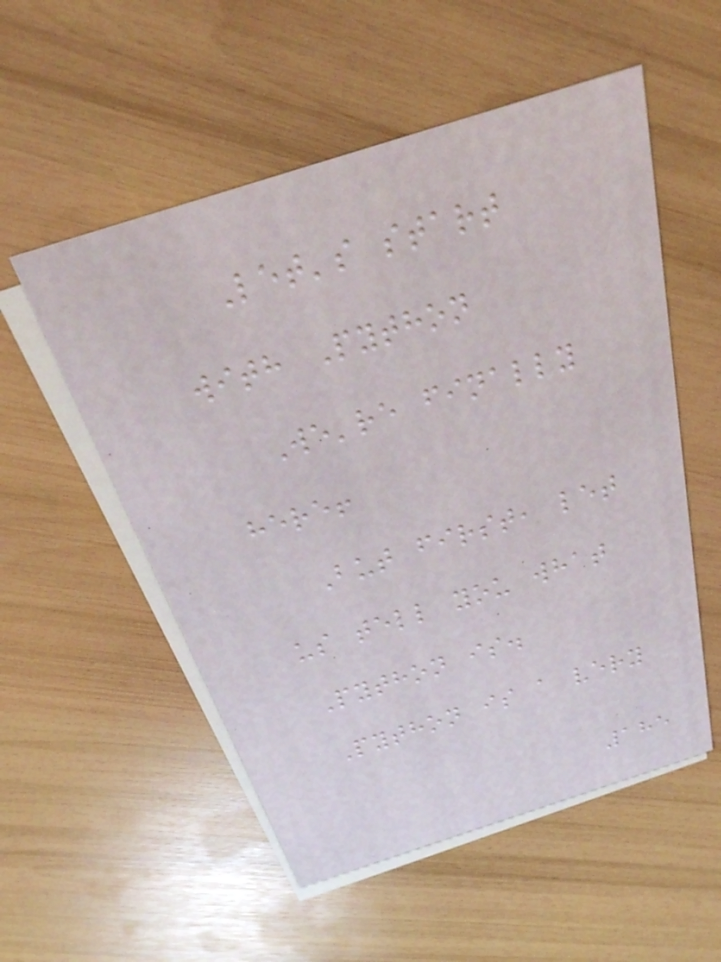Let's start
with Python
We're finally
here!
But first, let
us tell you what
Python is.
Python is a very
185
